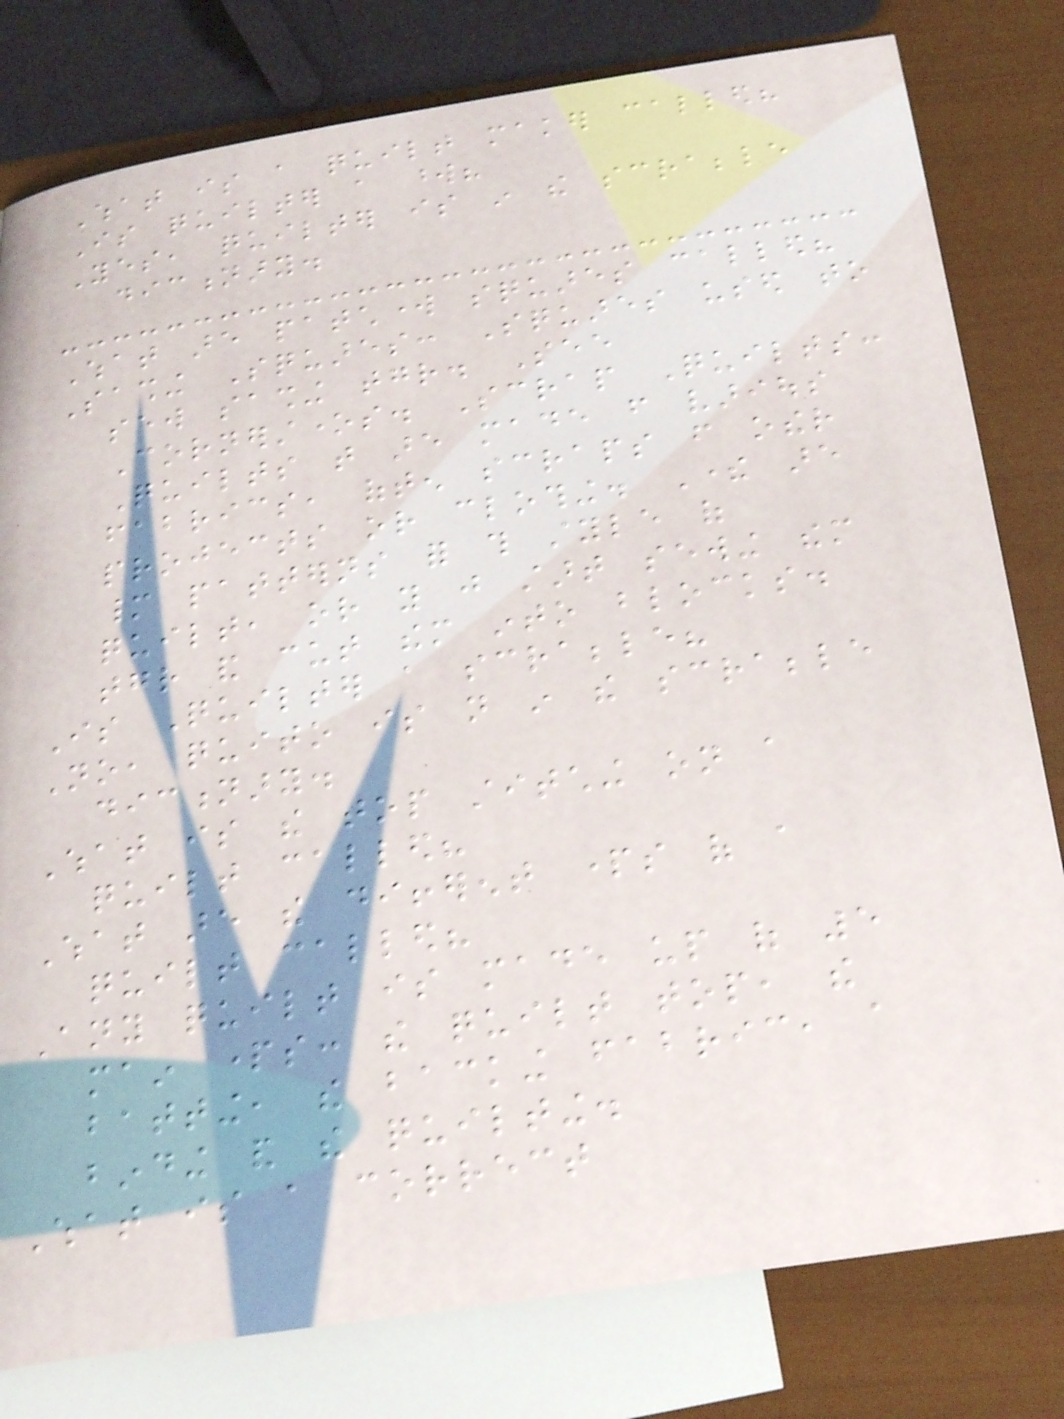What is a quilt maker called?
Is quilter a word?
Yes, quilter is in the scrabble
dictionary.
What are patchwork squares called?
Sashing Squares: Squares used to
sew sashing together. See
Cornerstones. Scrap Quilts:
Quilts that are made from various
fabrics, often scraps from other
projects or clothing. There are
many patterns for this style of
quilt, or you just start sewing them
together and cut them into blocks.
Is Quilter a scrabble?
No, quito is not in the scrabble
dictionary.
What is the top stitching on a
quilt called?
What are the different parts of a
quilt called?
Any quilt is made up of 5
main parts: the quilt top, the
batting, the backing fabric, a
binding and the quilting.
What is a correct
